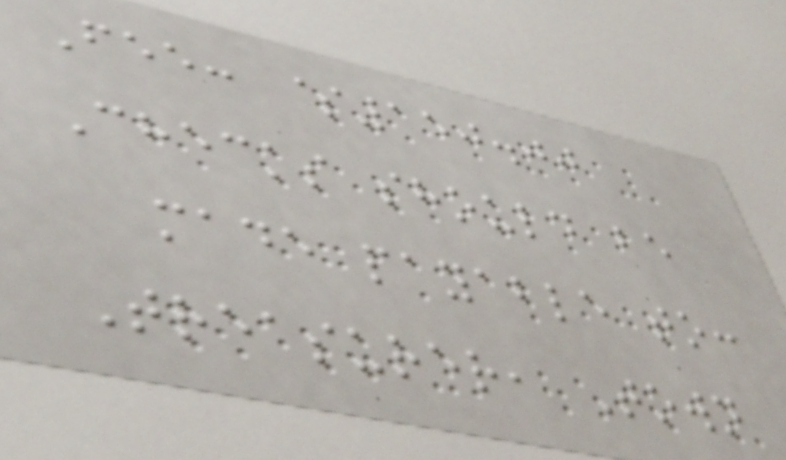Fee: $150.00
Checks should be
made payable to:
Treasurer, Town
